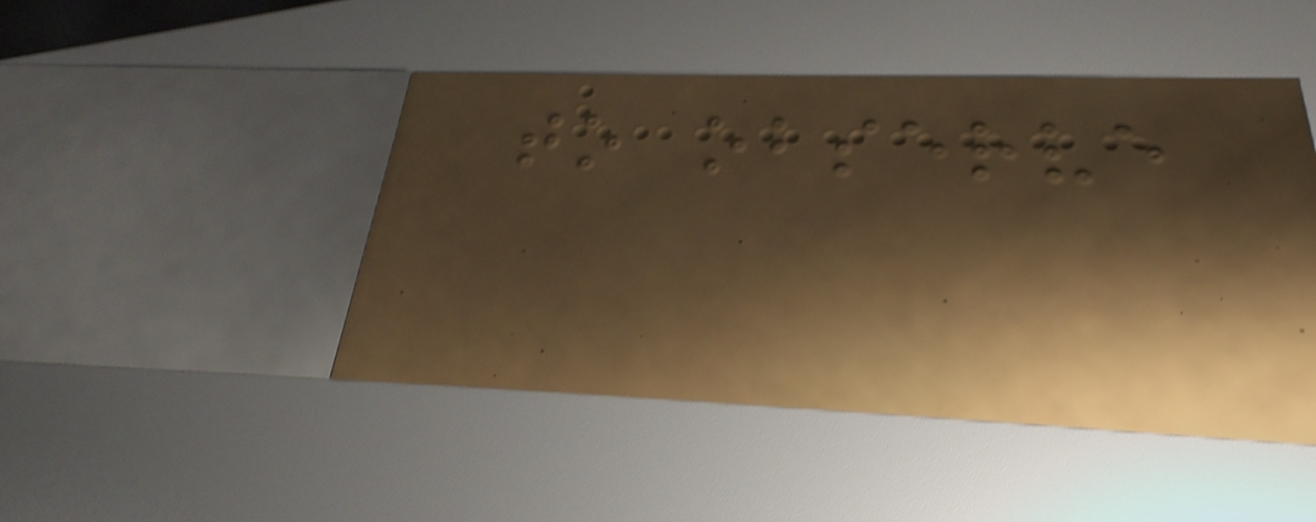to observe
